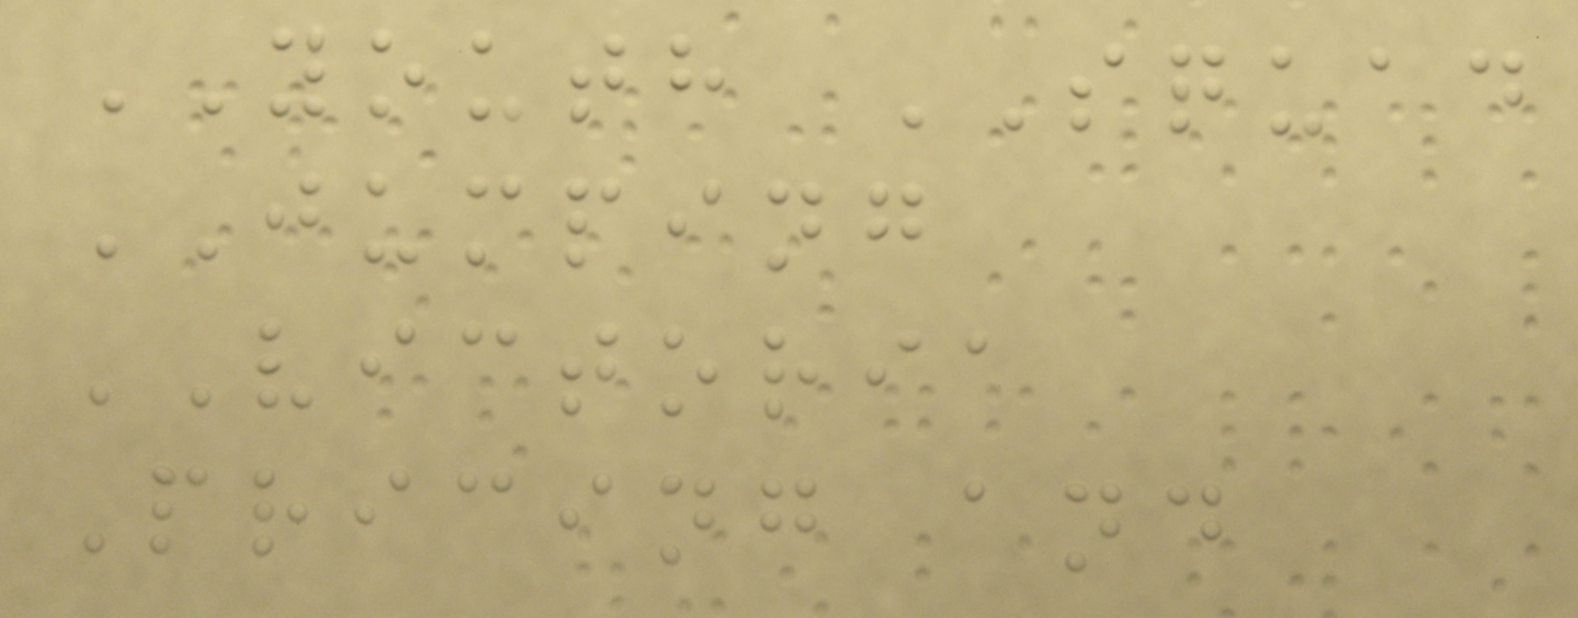YOUTH SQUAD
JUMPING
VICTORIA
Pricing and
